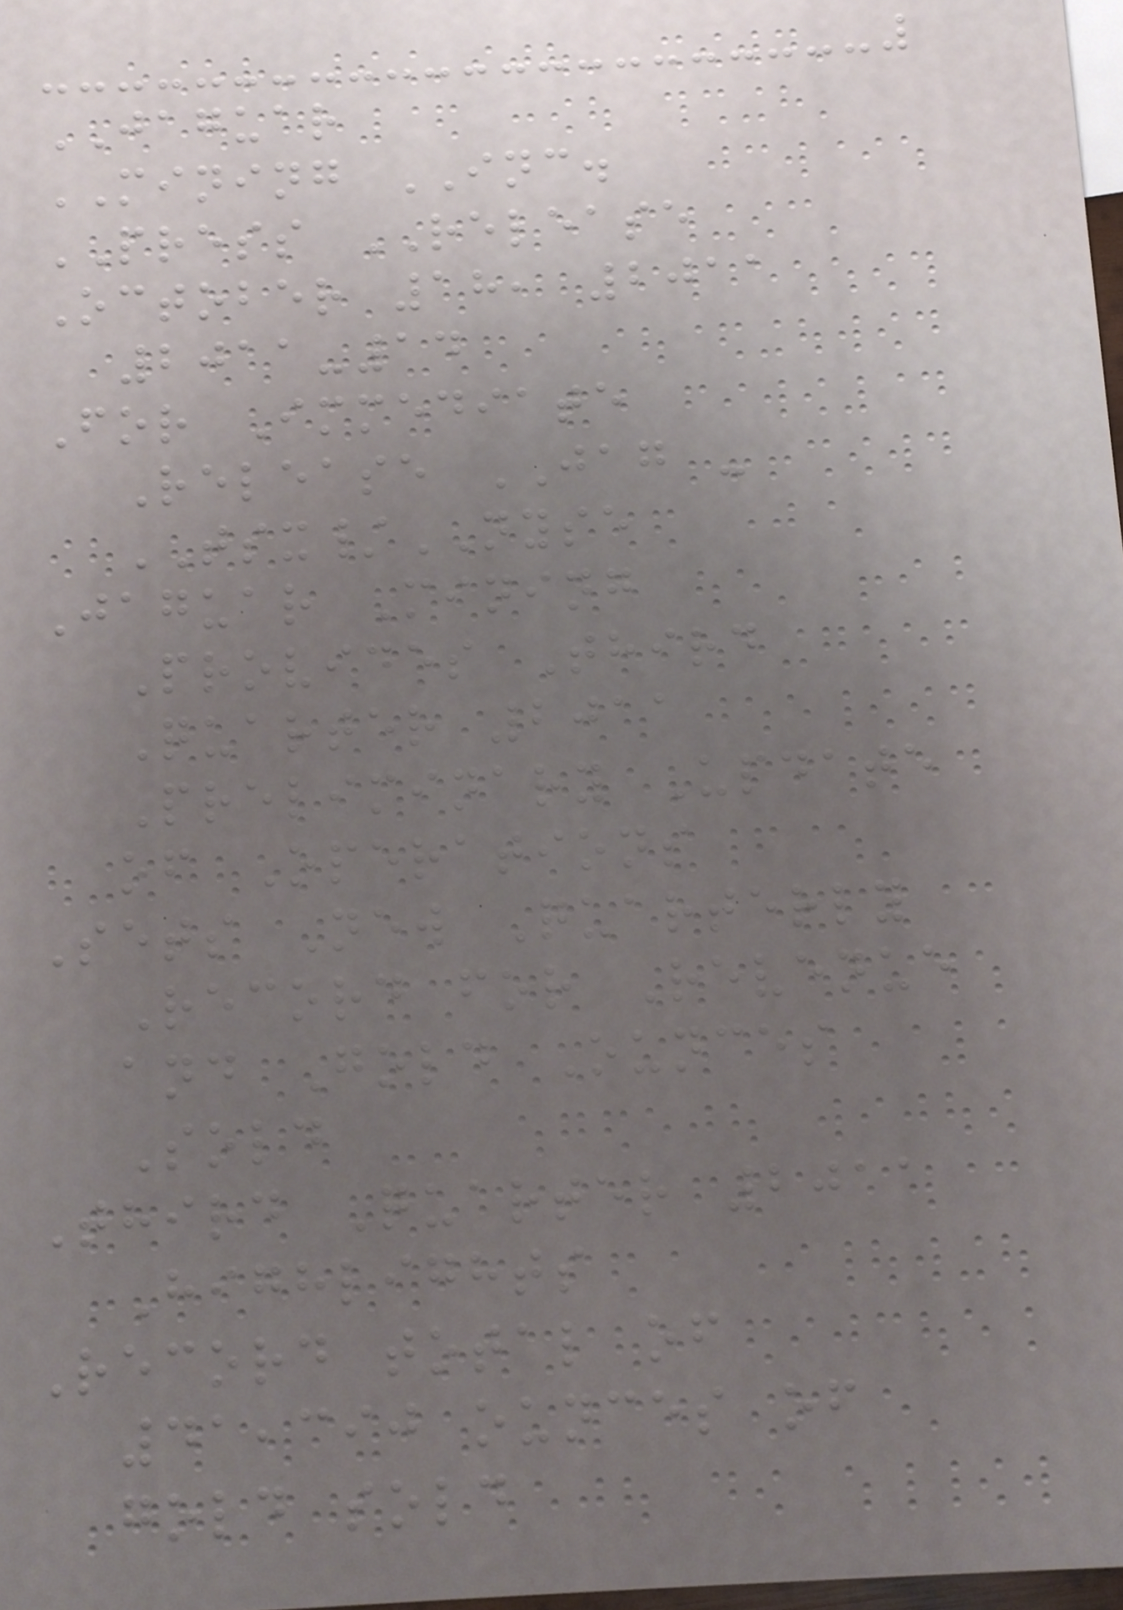JAGUAR
MINING INC.
PRESS RELEASE
October 18, 2011
2011-14
For Immediate
Release JAG -
TSX/NYSE
Jaguar Mining
Provides Third
Quarter 2011
Preliminary Update
of Operations
Sets New Quarterly
Record for Revenue
and Gold Ounces
Sold
Third Quarter 2011
Highlights
Record total of
41,390 ounces of
gold sold
